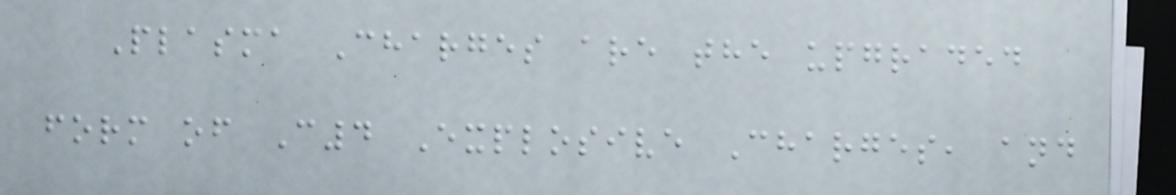Plasma Charges are the upgraded
form of C4 Explosive Charges, and
